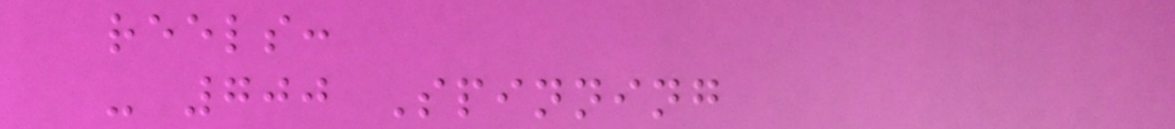reels:
- 700 Spinning
